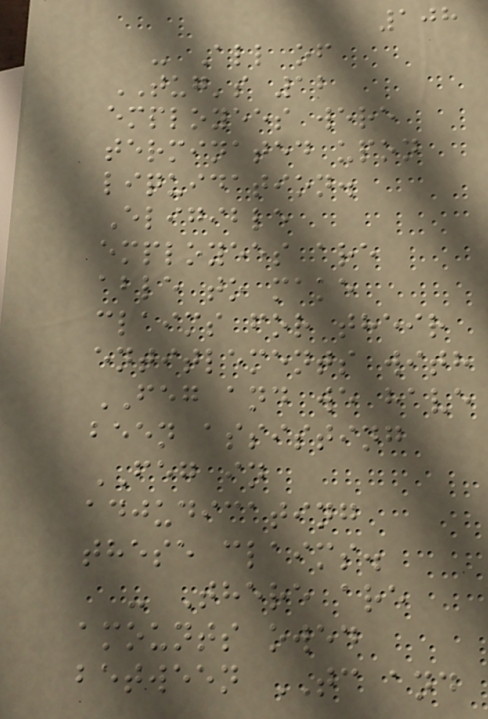108
- All of
TUG's 12
employees were
terminated upon
liquidation.
Eligible
employees are
able to make
claims for their
entitlements with
FEG and we have
been assisting
FEG in
adjudicating
these claims.
- There are
amounts owed
between TC and
